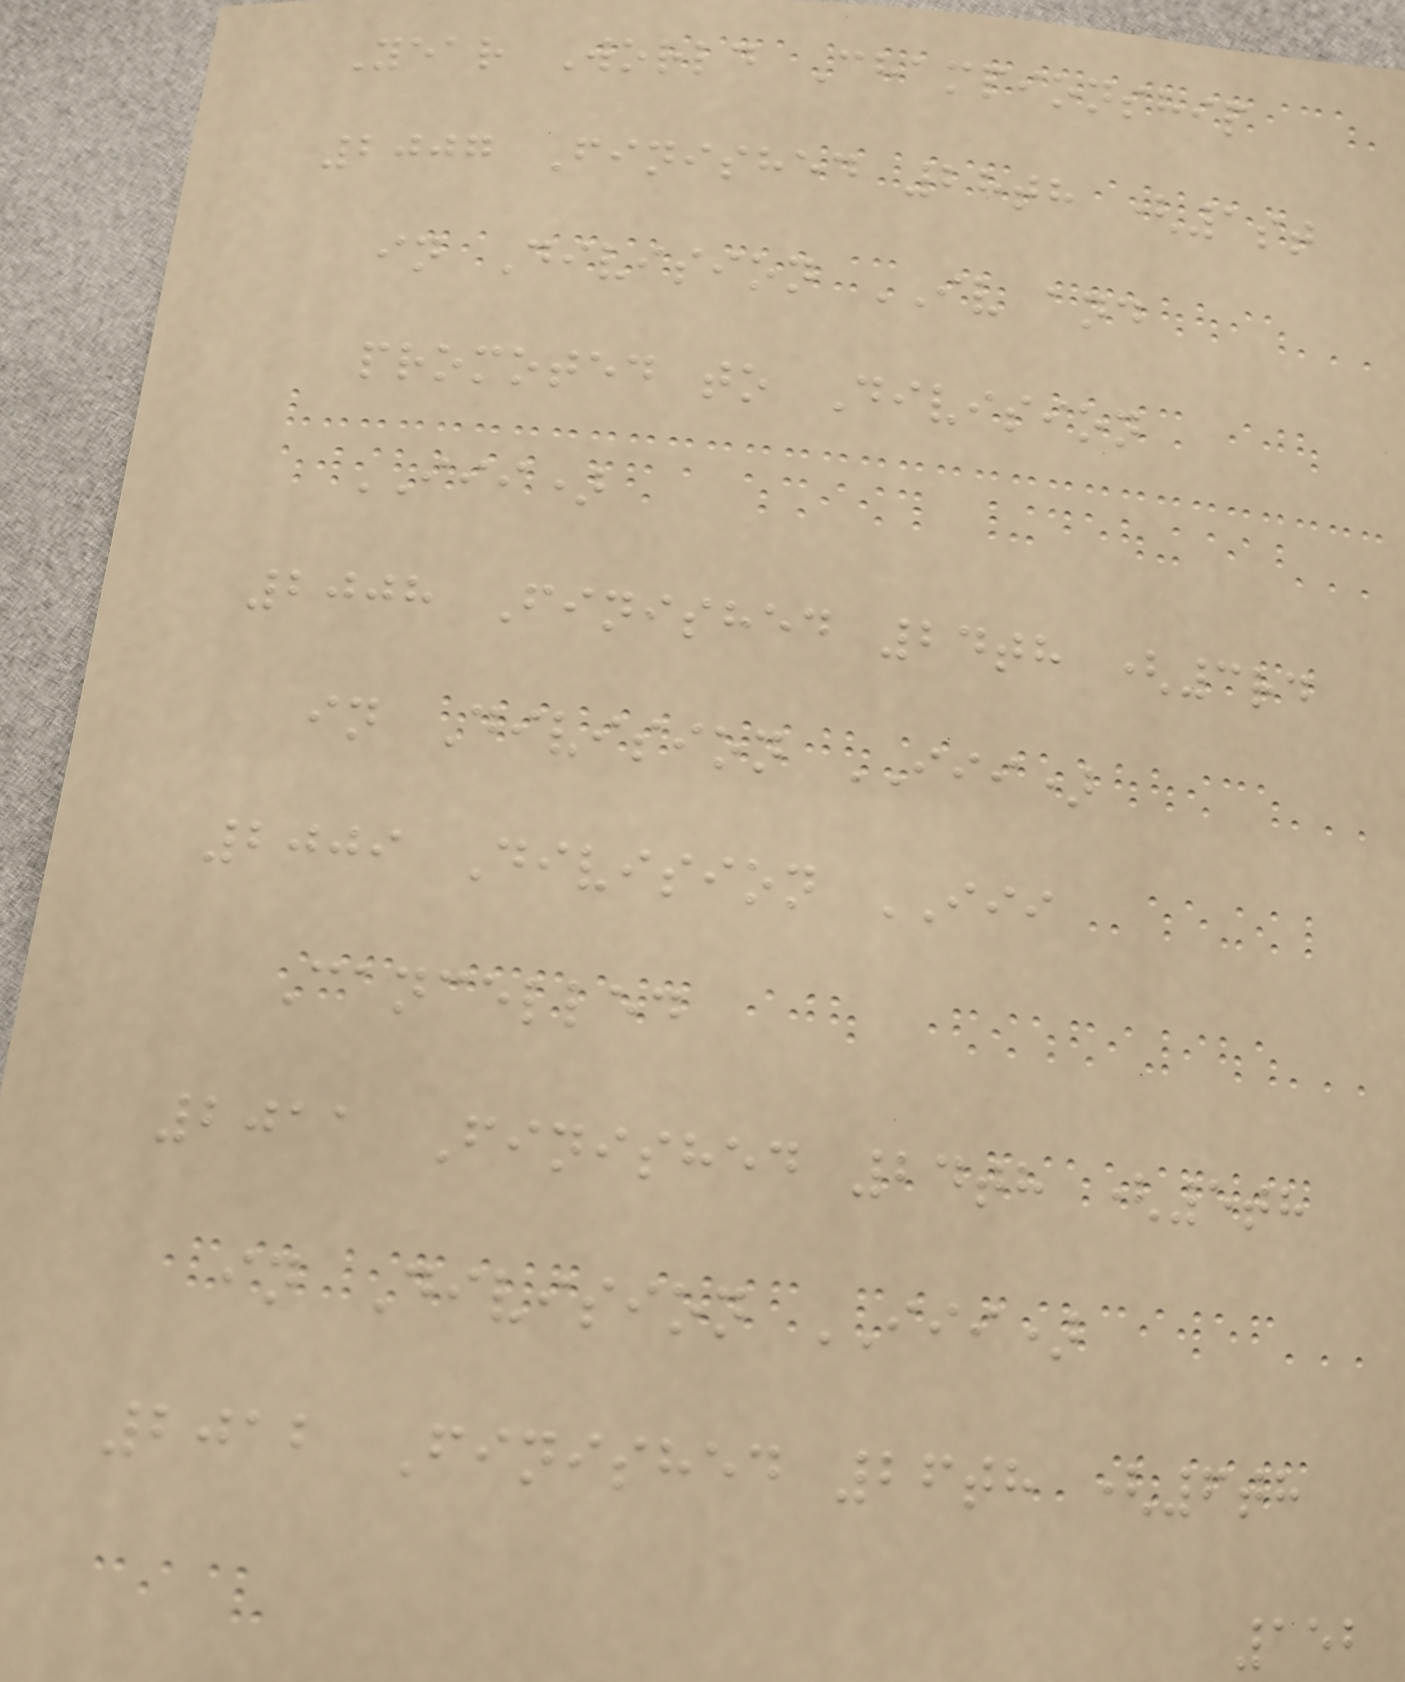Year World Championship
2007 Finished 28th (1st
in Division IV and
promoted to Division
III)
2008 Finished 24th (3rd
in Division III)
2009 Division III
Cancelled
2011 Finished 24th (5th
in Division III)
2012 Finished 26th (6th
152
